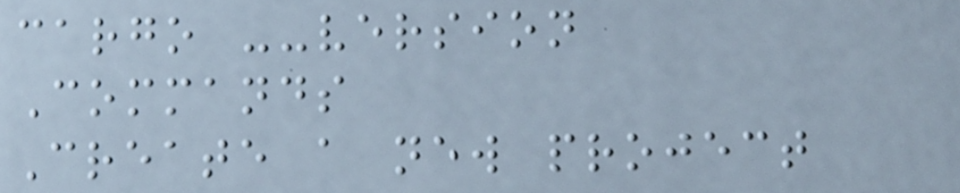cargo --version
Commands
Create a new project
